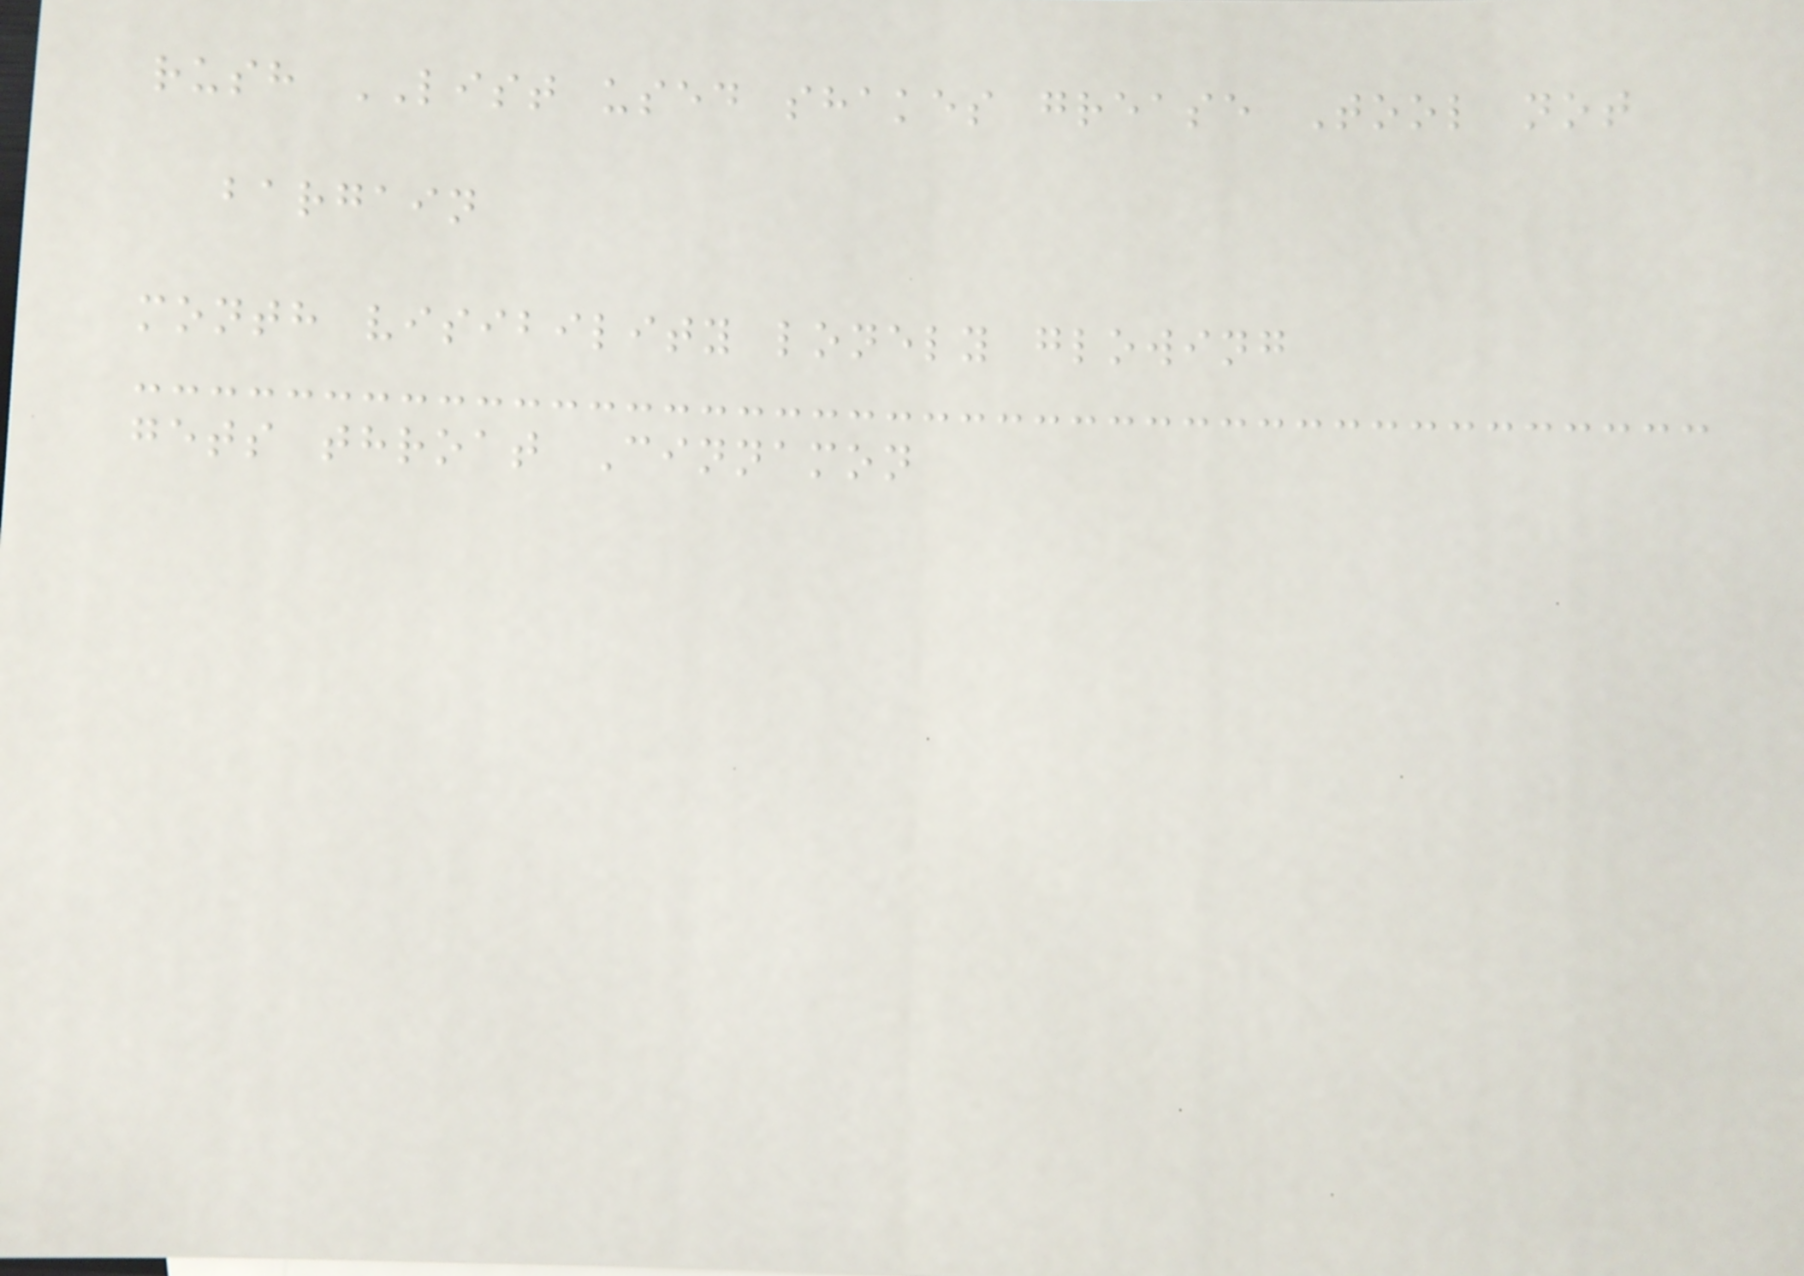rush LIST used shakes grease Tool not
bargain
month visibility lonely glowing
gets throat Cinnamon
